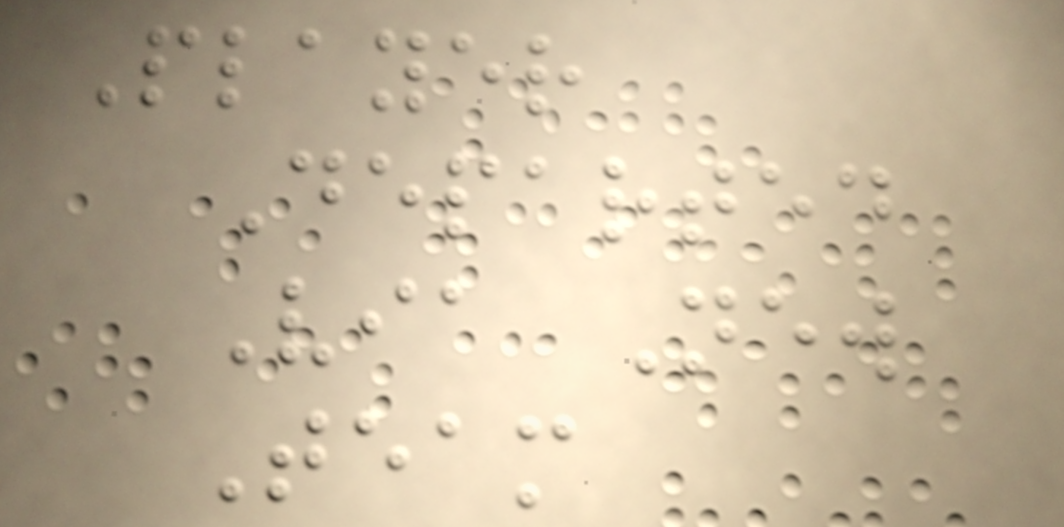Player
Departed
Via New
Team
